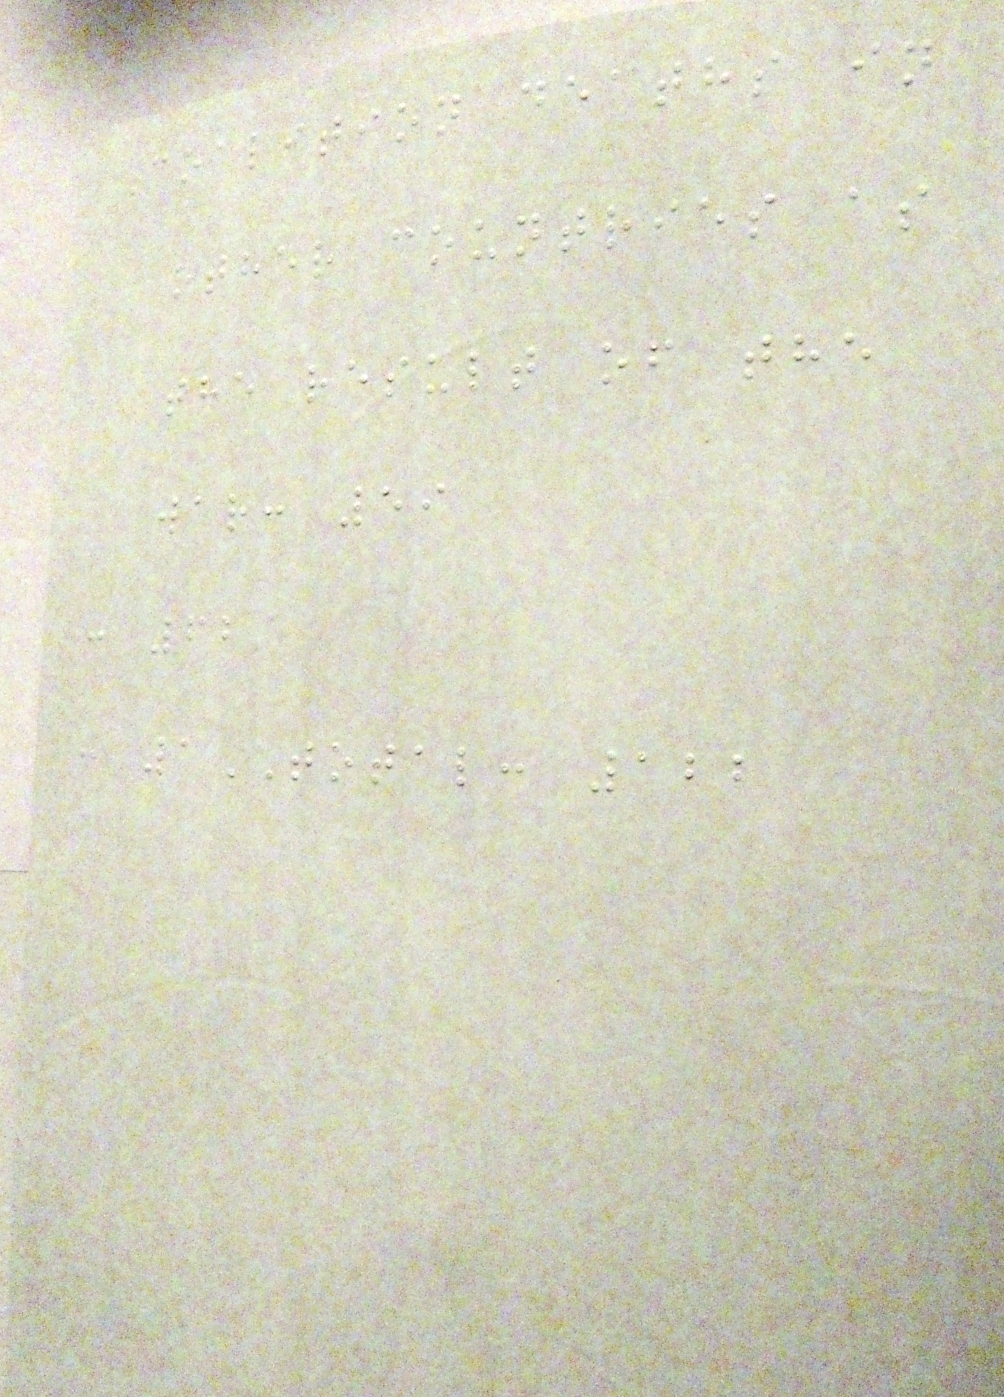Coalition deaths in
other countries as
the result of the
war: 59
: 62
: 1TOTAL: 122
